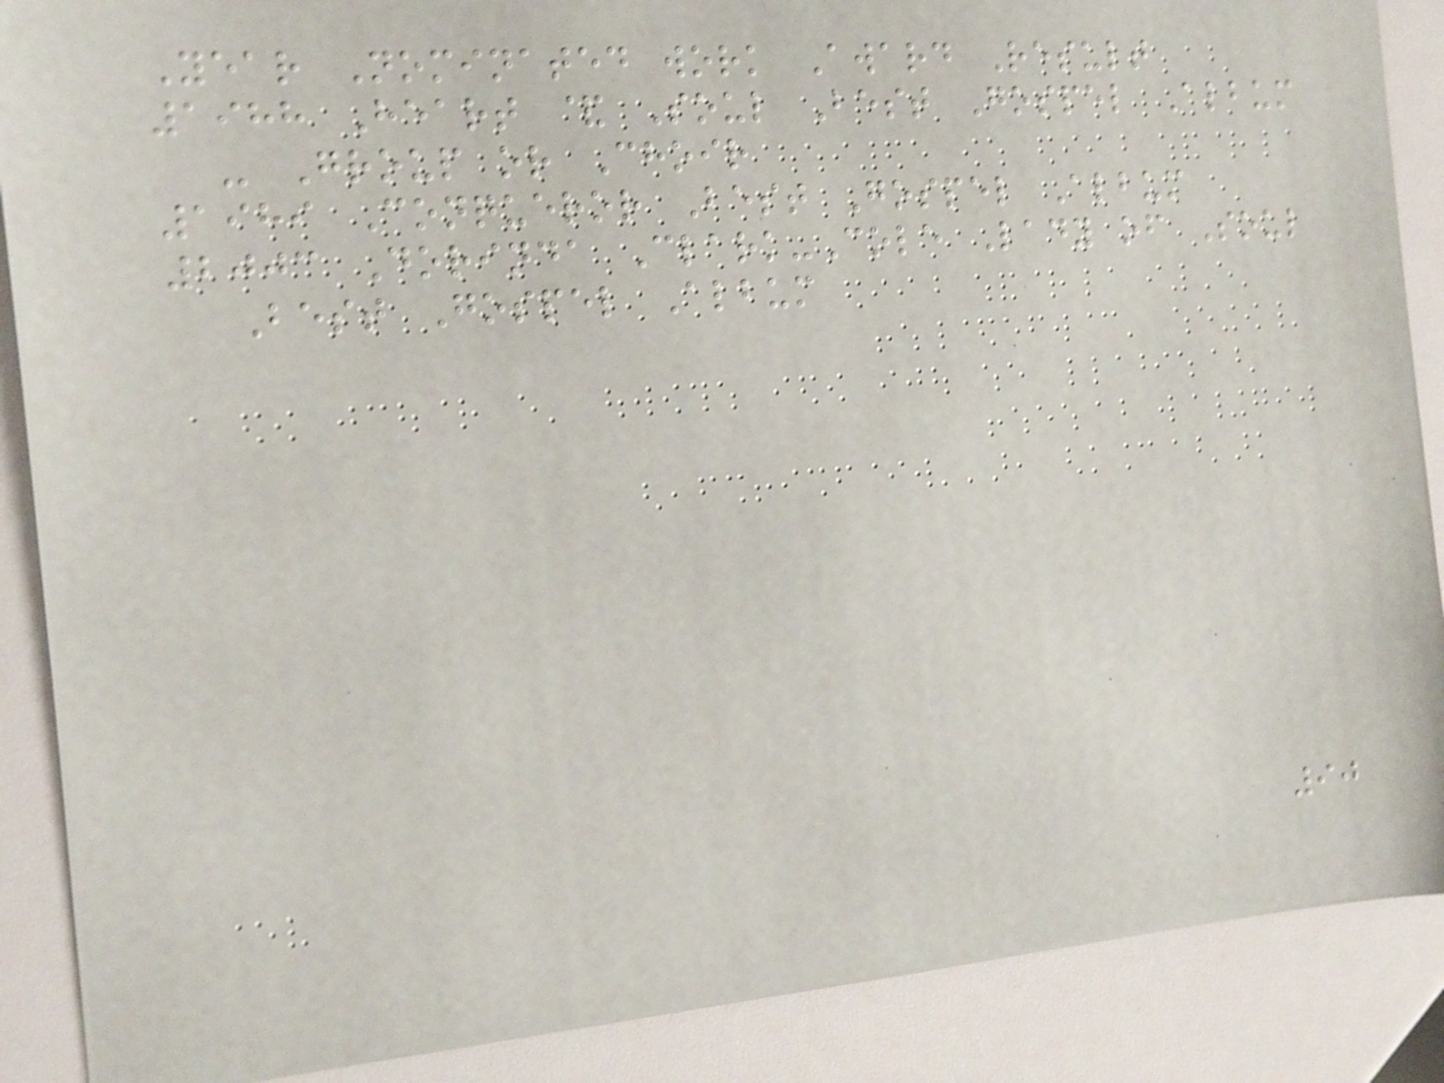Year Nominated work Award Result
1988 Heart & Soul Best Gospel Album
- Group or Choir
1989 Conqueror Best Gospel Album
2003 Dorinda Clark-Cole Lady of Soul
Best Gospel Album
90
